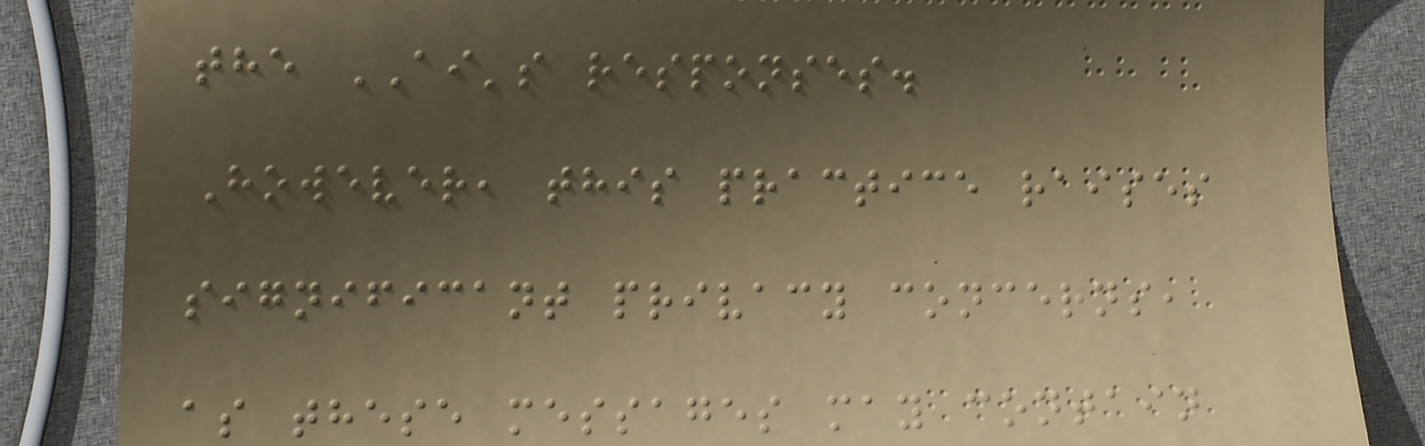the AI's responses.
However, this practice raises
significant privacy concerns,
as these messages may contain
